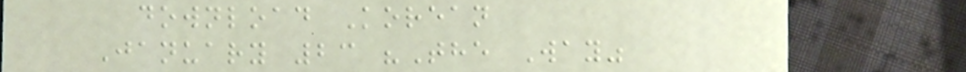download Korean
January 23 "The Way"
